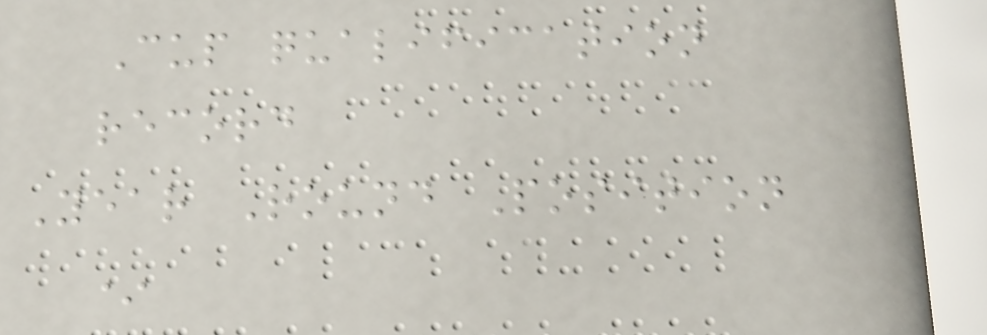Cup qualification
record
Year Round Position
*
